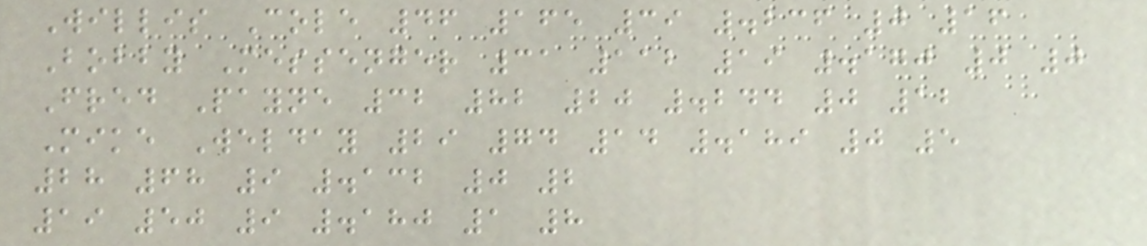Willis Cole 46 165 39 .236 0 16
Bobby Messenger 31 112 19 .170 0 0
Fred Payne 32 82 20 .244 0 12
Mike Welday 29 74 14 .189 0 5
28 68 9 .132 0 2
19 50 9 .180 1 8
